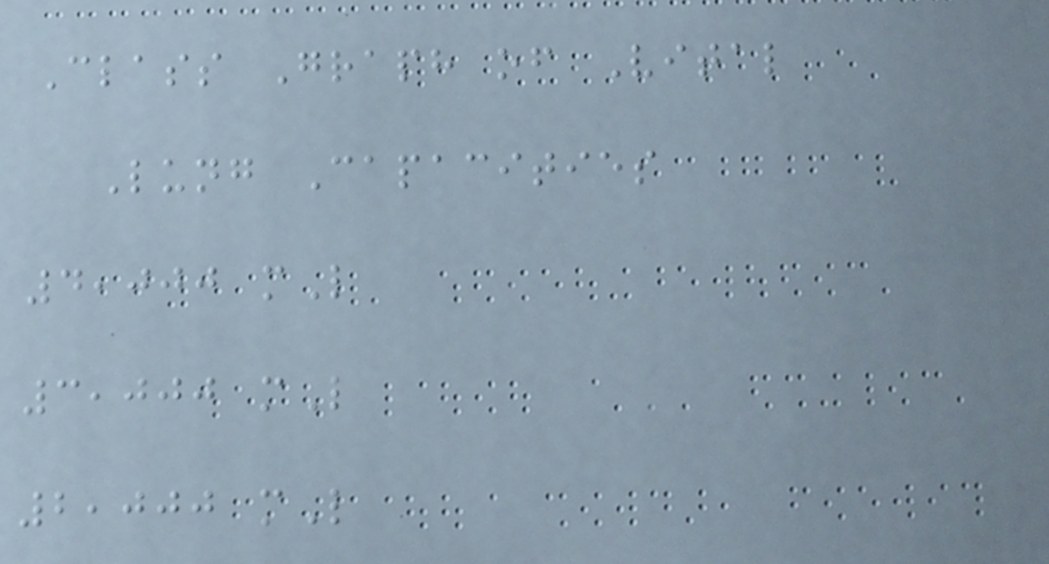Class Graph of Vital
Lung Capacities
4,000 mL
3,000 mL
2,000 mL
